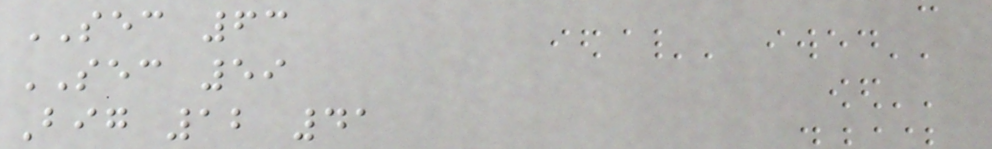SEC 63
SEC 59
Big 12 41
